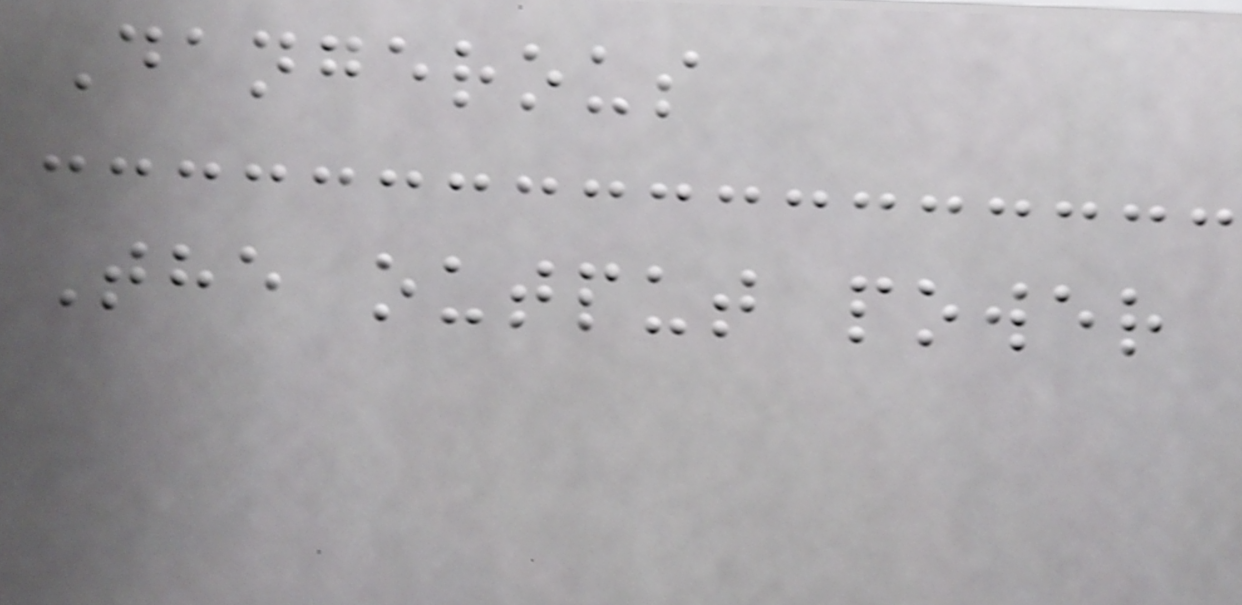Dangerous
The output power
